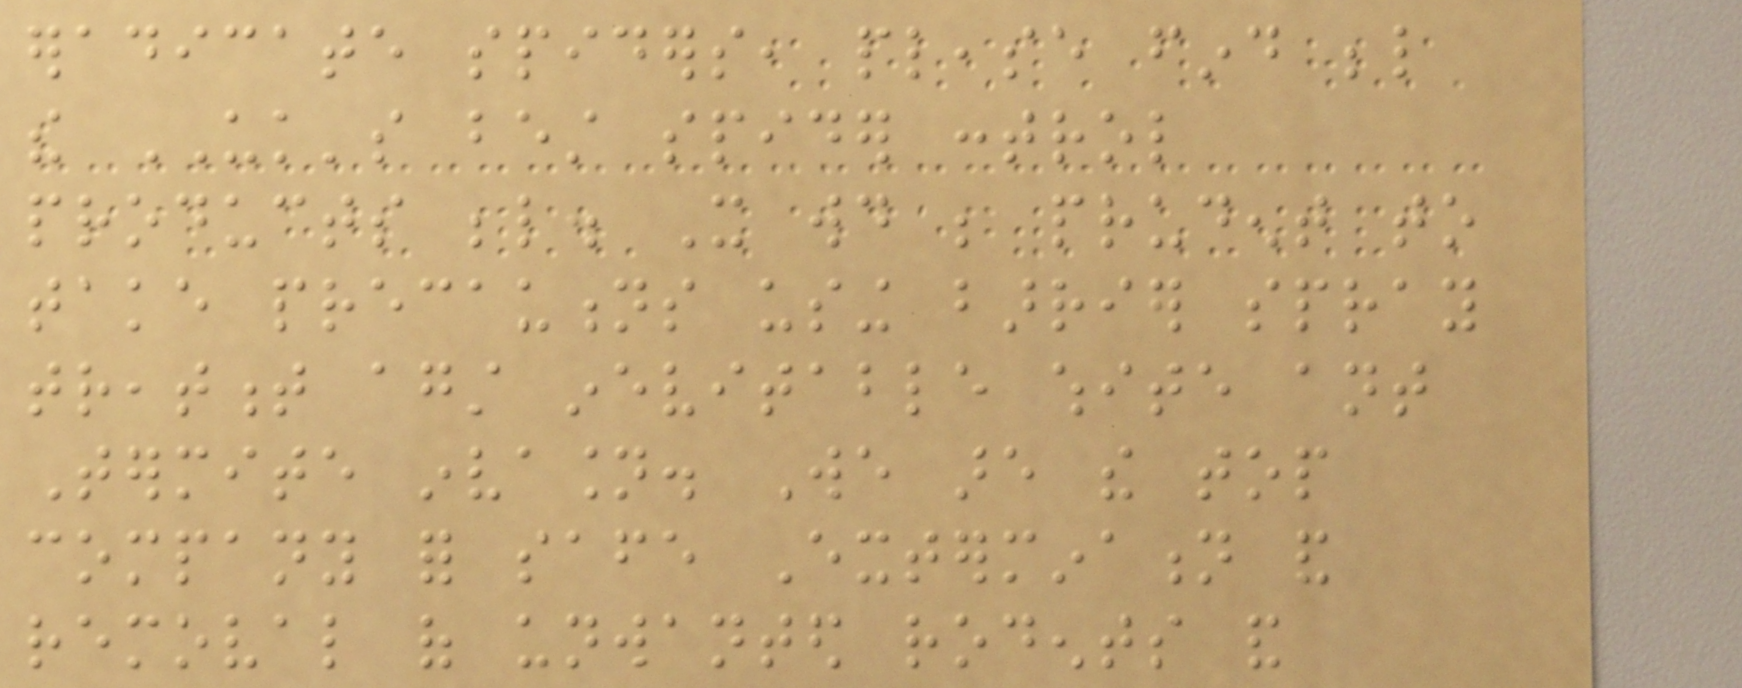eradicate spiders, please find below
the UK's best spider control
products below. It would be prudent to
take precautions using barrier spray
treatment against inevitable white ant
Termite invasion. We are the top
company for safe Extermination and
removal of unwanted rodents and
